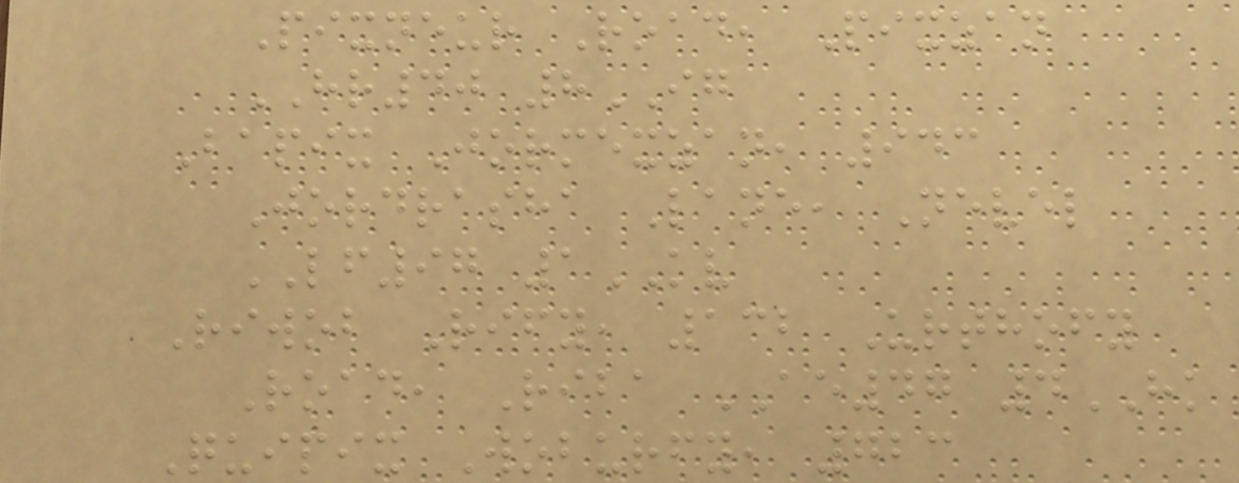Pixneur Road, Pixzan
HR40 8IG
Bapix Jormexzan, 943
Jordrasha Lane, Nevel
LF97 1KV
Riwob Rify, 132 Urthofy
Road, Riba AE47 4HK
Quipix Woburfy, 723
